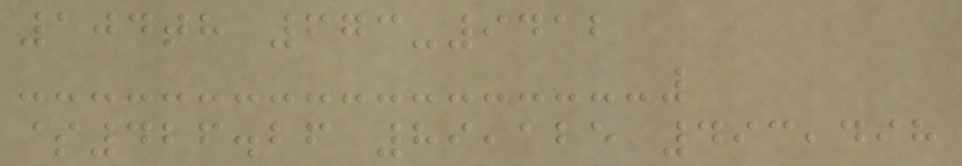104th 673-9412
$426.26 89,125 493,498
